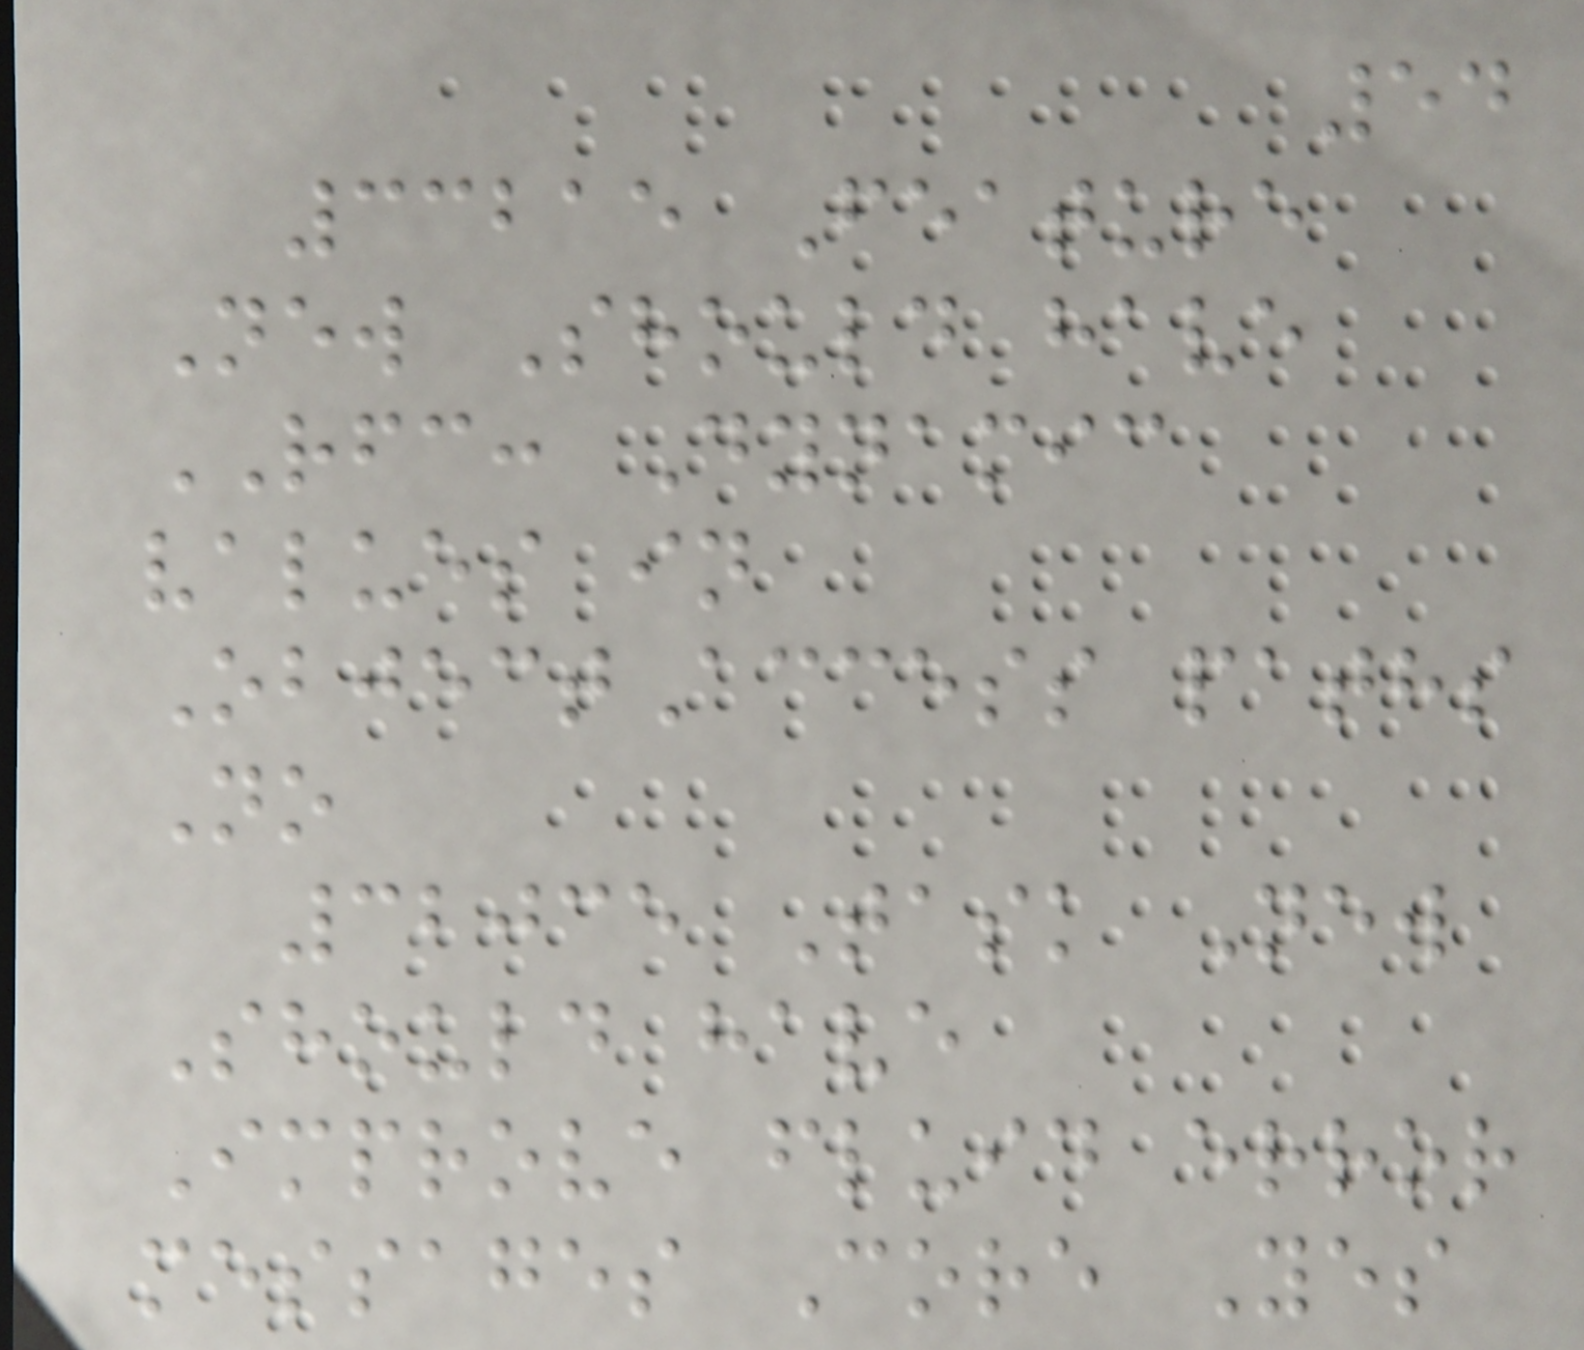54
33215 Feature
New Should have
RFC: Dynamic
values in
ObjectAccess paths
No
32035 Task New
Should have
Improve fluid error
messages Core Yes
